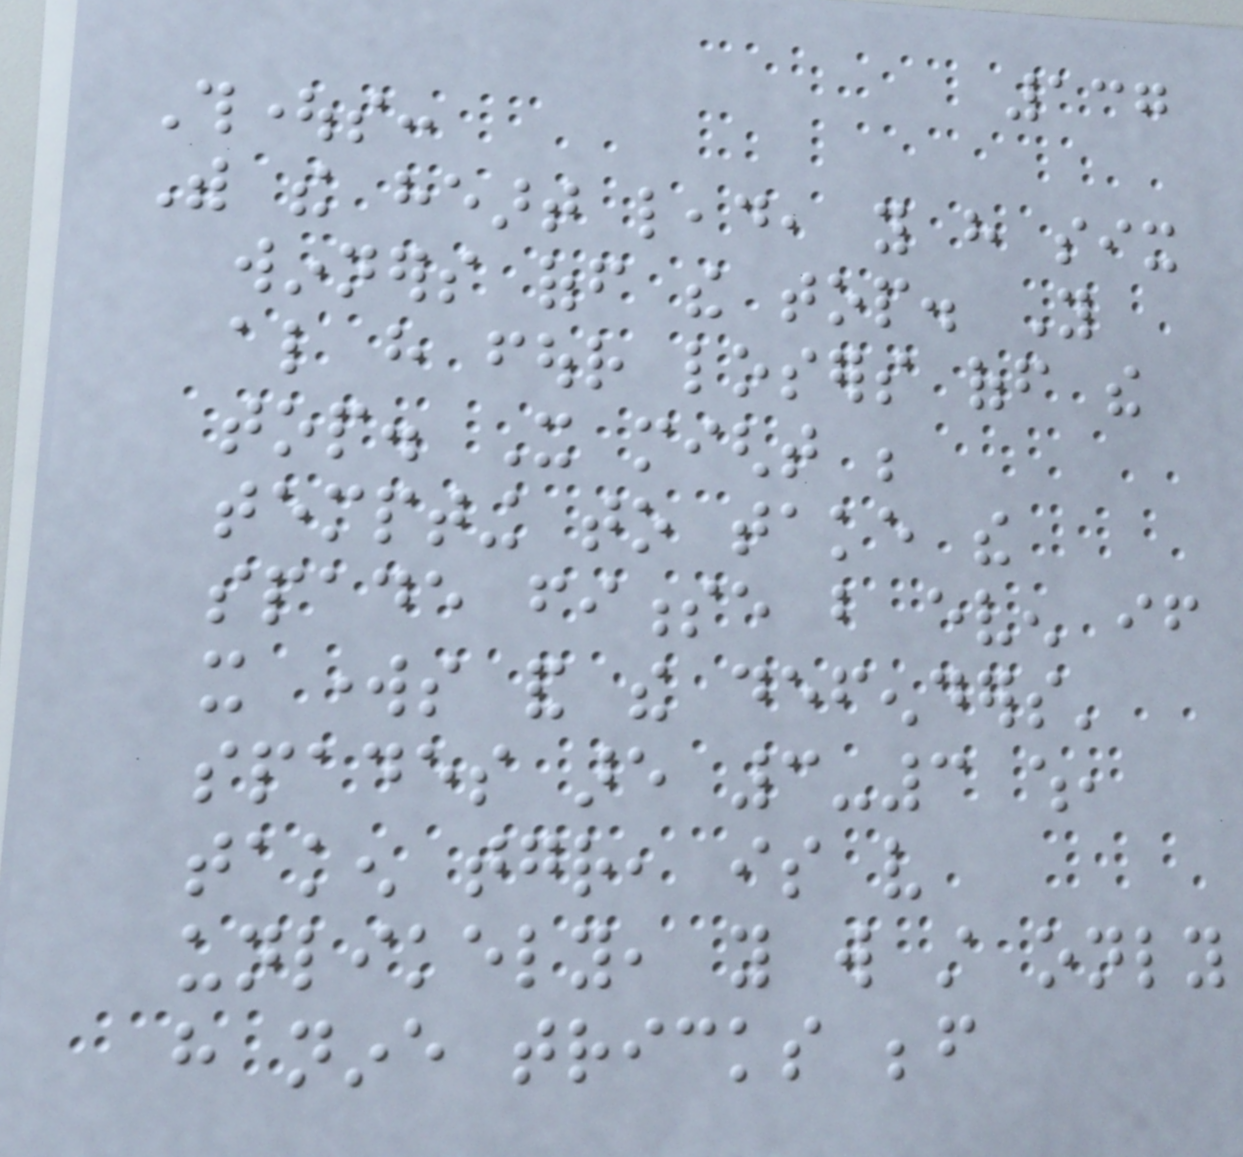137
Thoughts:
With the heart lead, you have six
winners off the top. You
also have four losers off the
top. It might be
tempting to take the
spade finesse but even if
it works and the defenders'
spades are 3-3 which,
taken together, is very
unlikely, you will still only
have nine tricks before
